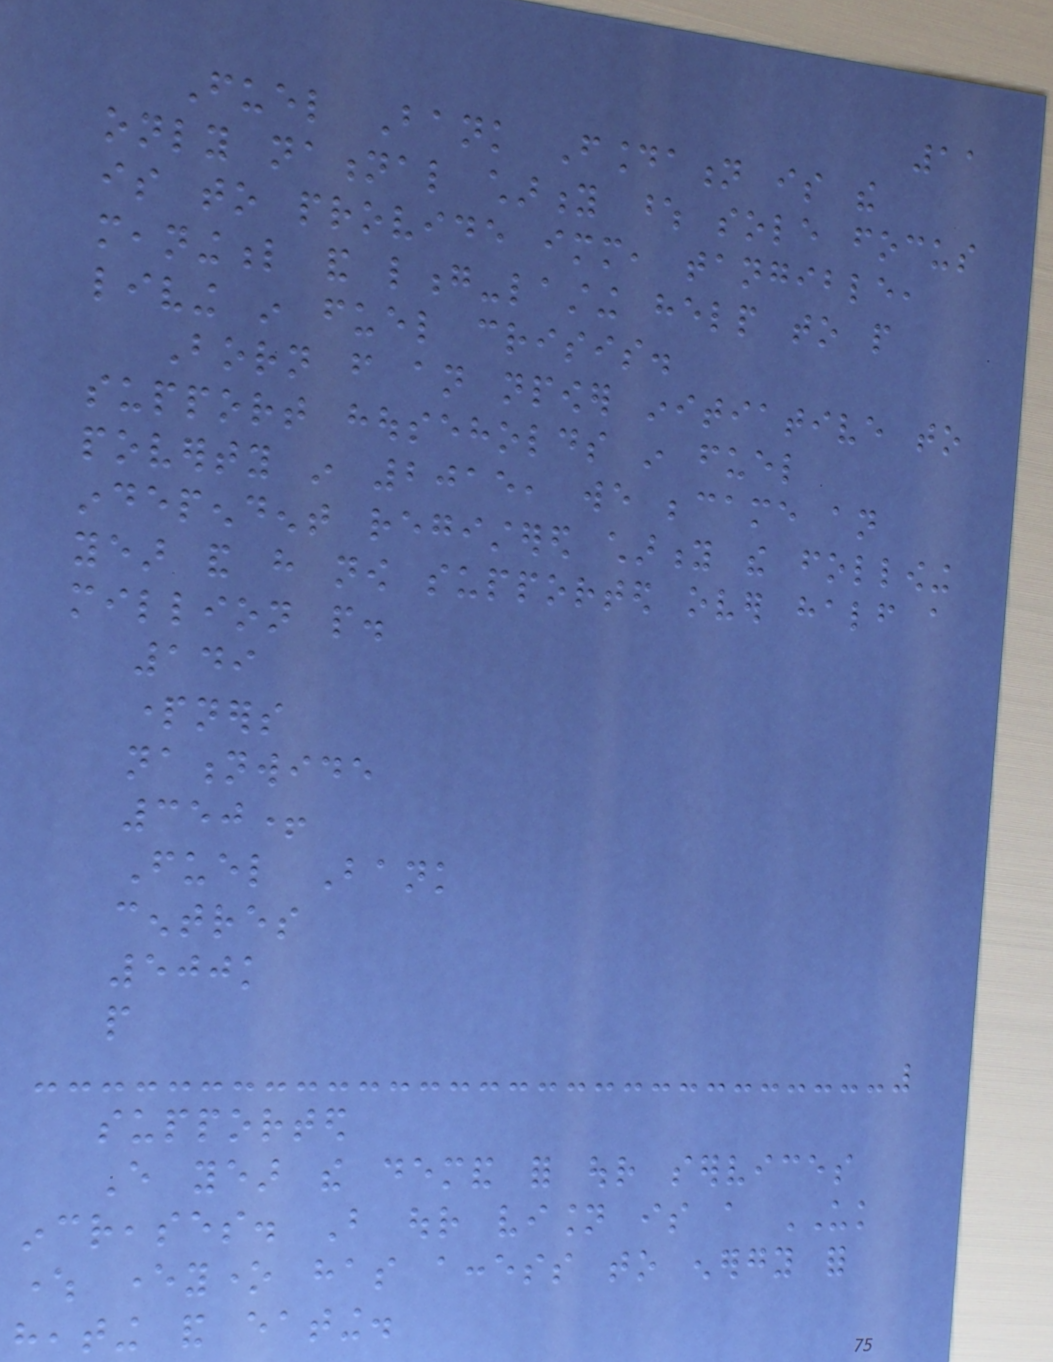11
Fuel Bank Foundation is the
only national charity whose sole focus
is to provide immediate, tangible,
meaningful and long-lasting help to people
living in fuel crisis.
Born from an npower initiative to
support households in fuel
poverty in 2015, we became an
independent registered charity the following
year and have now supported over half a
million people.
149
partners
nationwide
350+
Fuel Bank
centres
500k
people
supported
Every year the demand for our services
increases. But our vision is a UK
where everyone has access to energy for
heating and eating.
